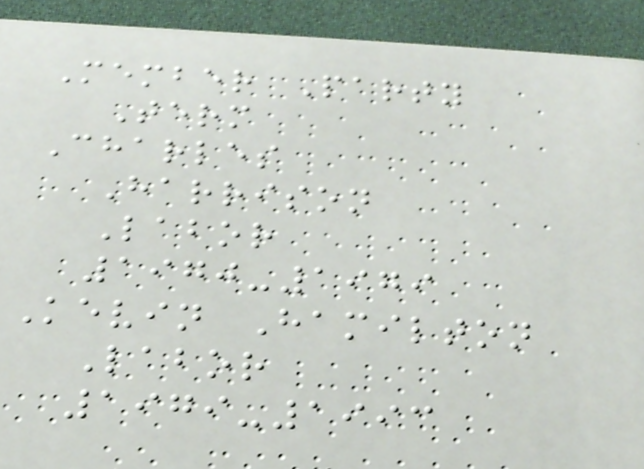Member Party
Term
Charles
Harrison
Labor
1970-1979
Kevin Hamilton
Labor
1979-1993
